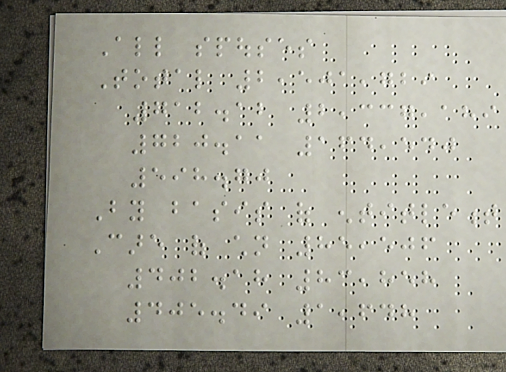All spouses
Total 2,501,729
712.12 2,337,189
720.11 164,540
598.70
By basis of entitlement
Care of children 85,506
402.18 83,858
405.49 1,648
